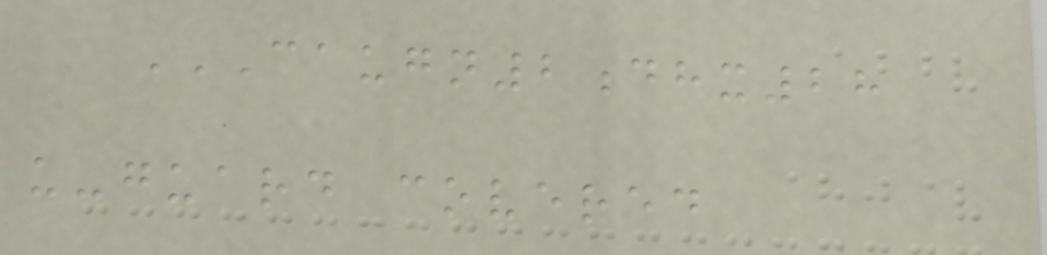CAUGN2DHX28
U-GUARD COVERED
